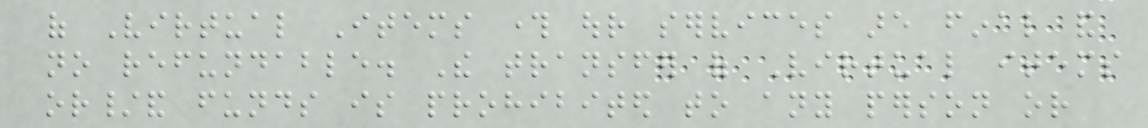of Virtual Items through our services are final and
no refundable. The transfer of Virtual items
or/and funds is prohibited to any person or
